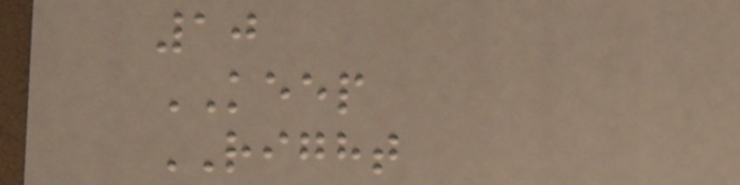10
KEEP
RIGHT
